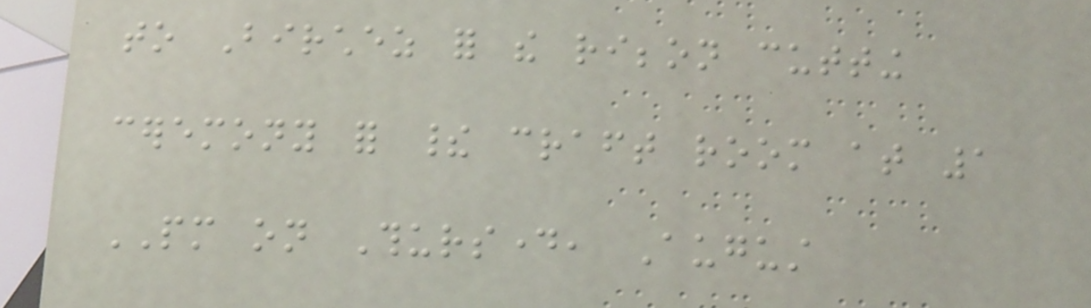to Birchez for the ribbon cutting
ceremony for their craft room at 1
PM on Thursday, August
